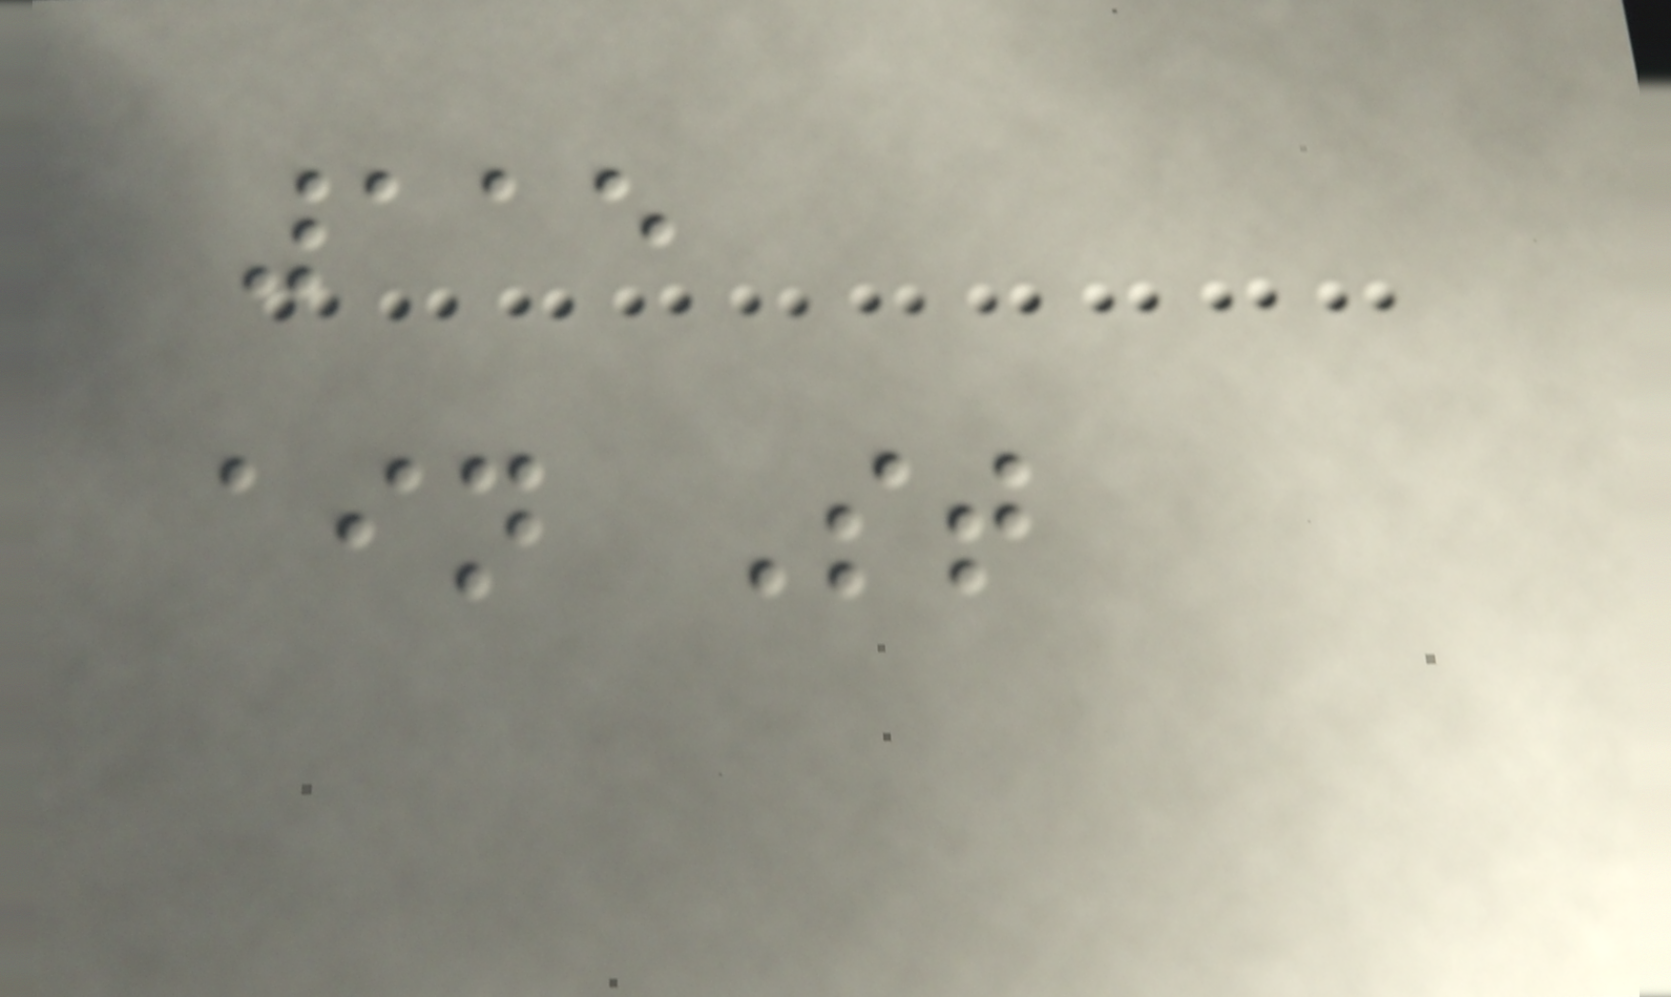115
ain St
